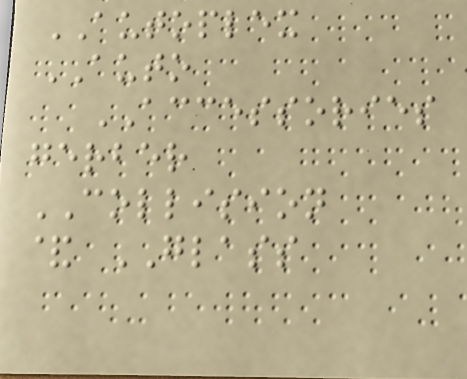AUTOPLEX
AUTO
ACCESSORIES
gerber
COLLISION
& GLASS
